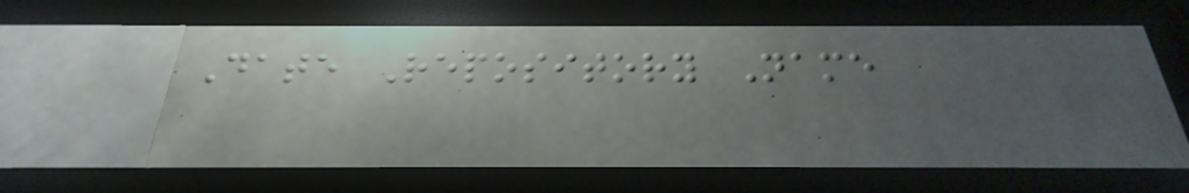Date Repository Name
